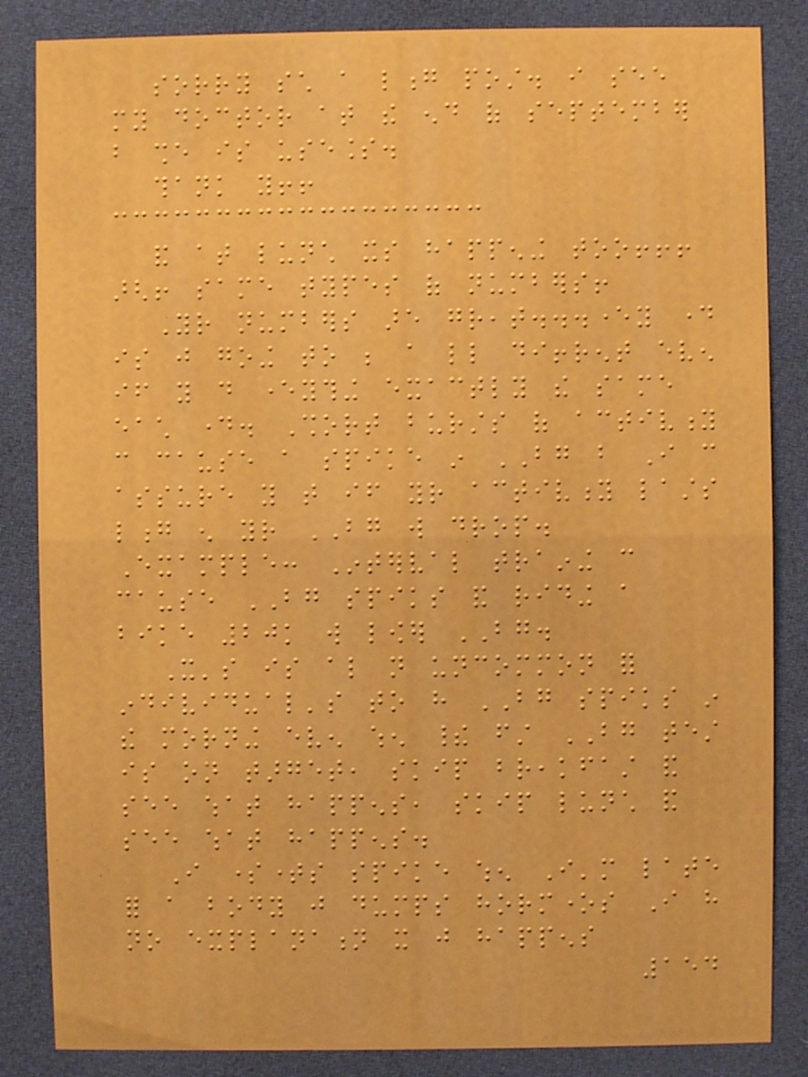sorry such a long post. i see
my doctor at the end of september
but she is useless.
thank you!!
and at lunch its happening too!!!
argh! same types of numbers!
Your numbers are great...every day
is just going to be a little diffrent even
if you do everything exactly the same
each day. Short bursts of activity
can cause a spike in BG but I can
assure you that if your activity lasts
long enough your BG will drop.
Example: Interval training can
cause BG spiks and riding a
bike 20k will lower BG.
It's is also not uncommon for
individual's to have BG spiks in
the morning even when their first BG test
is on target, skip breakfast and
see what happens, skip lunch and
see what happens.
I sometimes spike when I'm late
for a body just dumps hormones I have
no explanation it just happens
154
